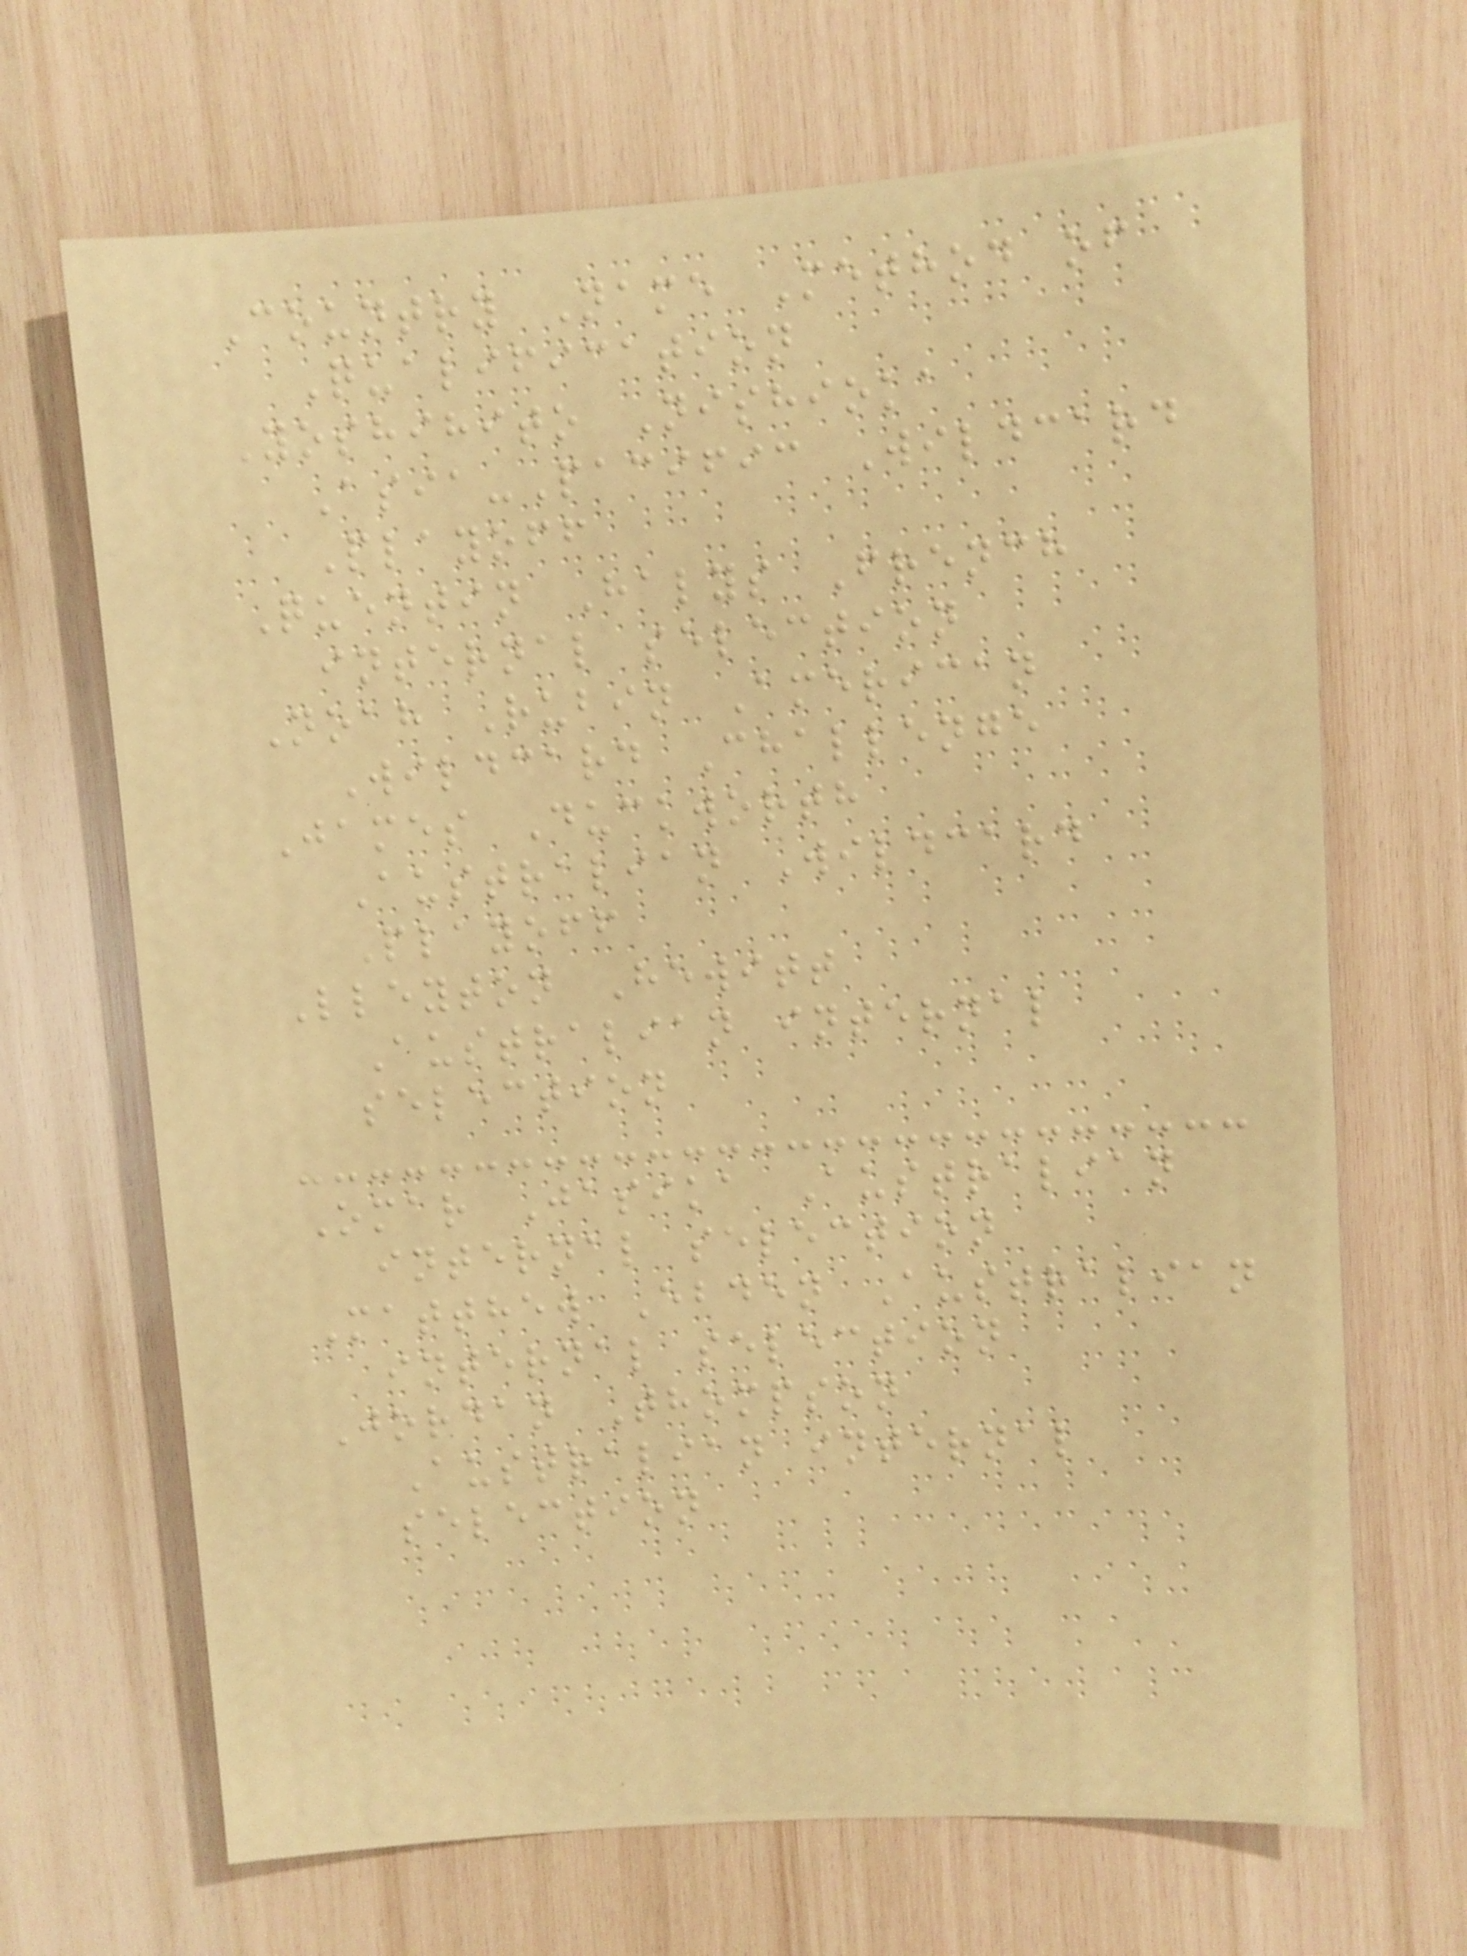Country Name Method of
Qualification
Yoshihito Nishioka
Asia-Pacific Wildcard
Playoff
Quentin Halys French
internal selection
Noah Rubin American
Wildcard Challenge
James Duckworth
Australian Wildcard
Playoff
Lleyton Hewitt
Australian internal
selection
Omar Jasika Australian
internal selection
Matthew Ebden Australian
internal selection
Jordan Thompson
Australian internal
selection
